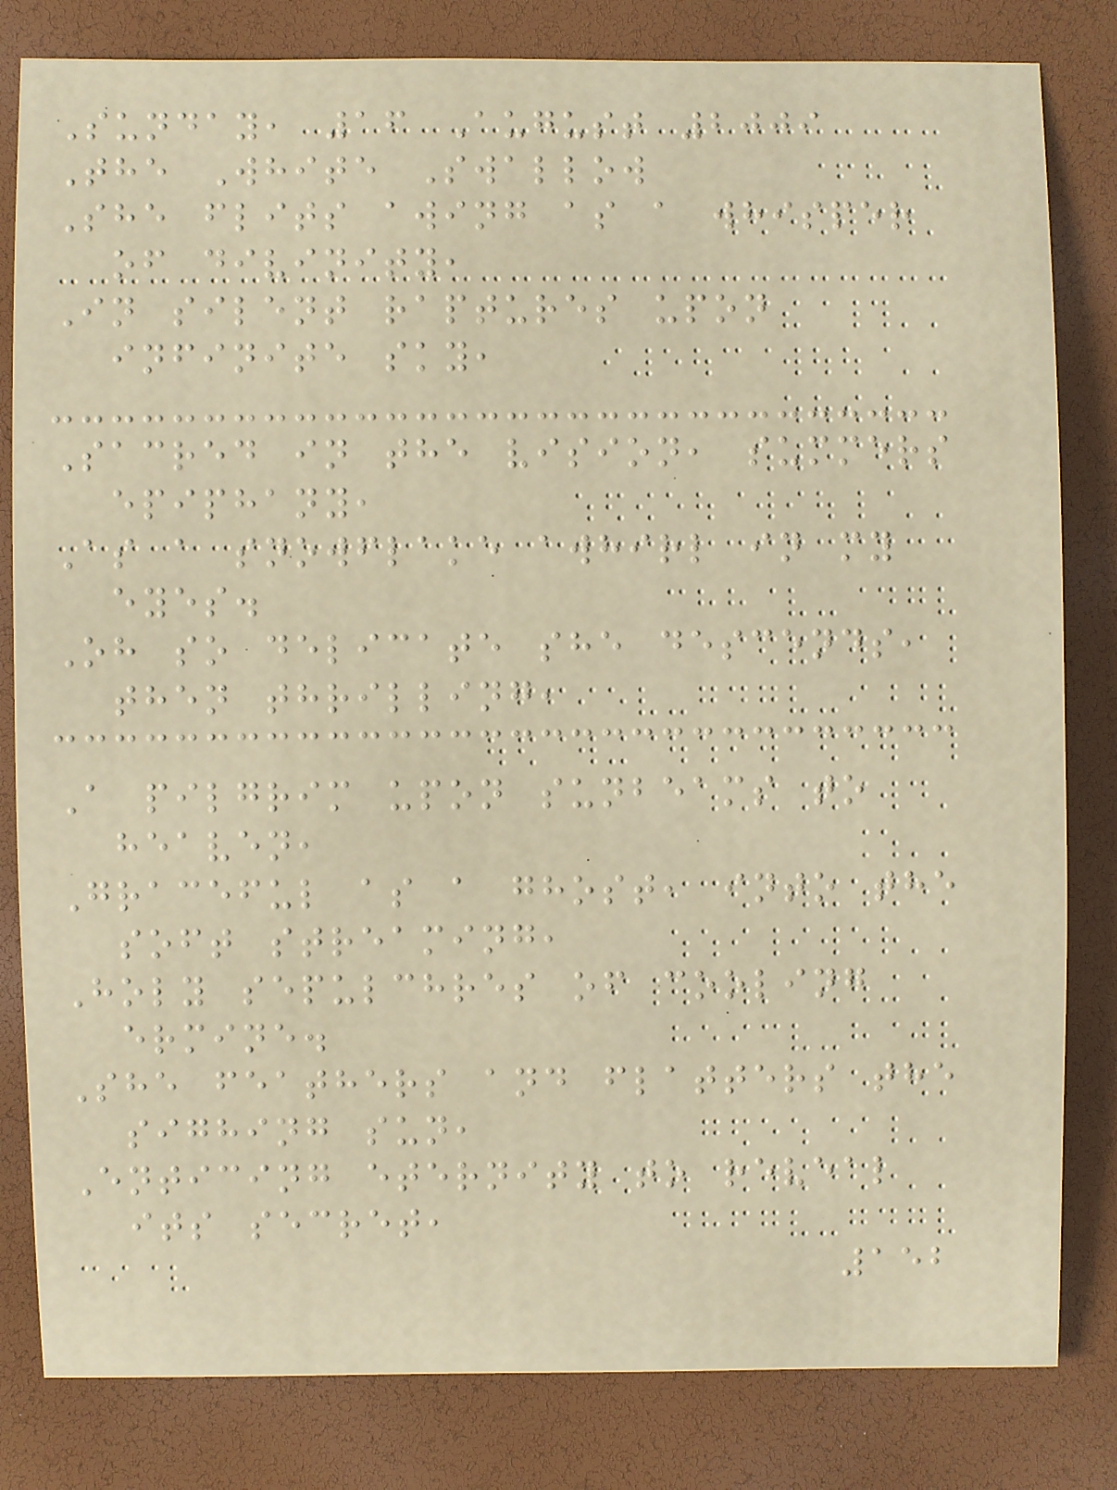Sunday, 16 August 2009
The White Swallow
She flits awing as a whisper
of divinity,
In silent raptures upon
infinite sky,
Sacred in the vision, summers
epiphany,
As a snowflake awhirl in my
eyes.
Oh so delicate she descends,
then thrilling,
A pilgrim upon sunbeams to
heaven,
Graceful as a ghost, into the
soft streaming,
Holy sepulchres of cooling
ermine.
She feathers and flatters the
sighing sun,
Enticing eternity to reveal
its secret,
152
